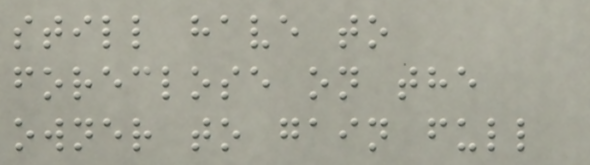still have to
foreclose on the
owner to gain full
